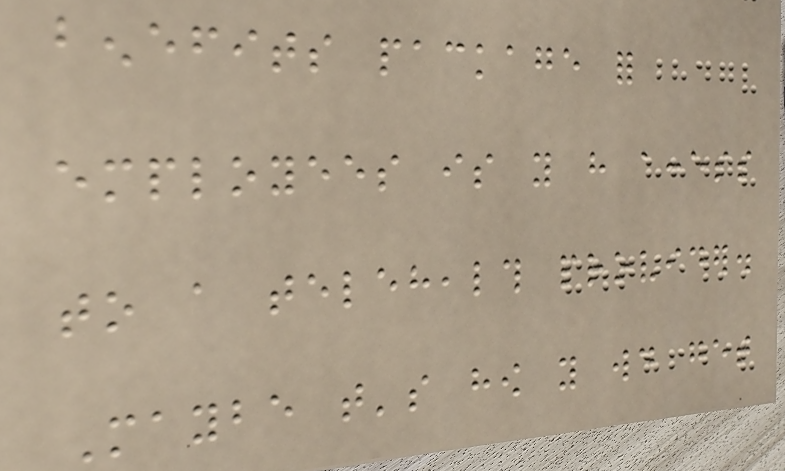benefits package for
employees is you have access
to a telehealth provider.
Maybe that's how you would get
